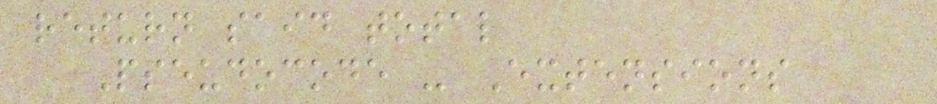return said total
Pseudocode - Extensions
